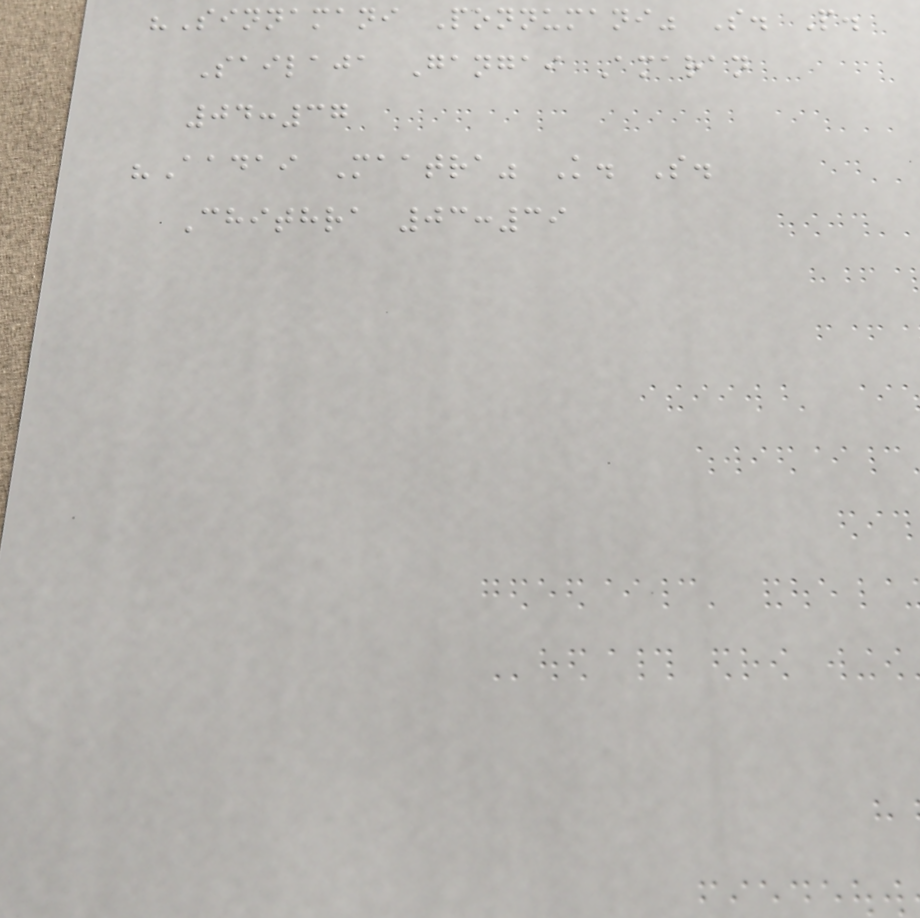"Sinnamani Ponnumani" S. P.
Sailaja Gangai Amaran
04:37
"Aadai Maatra" K. S.
Chithra 03:39
